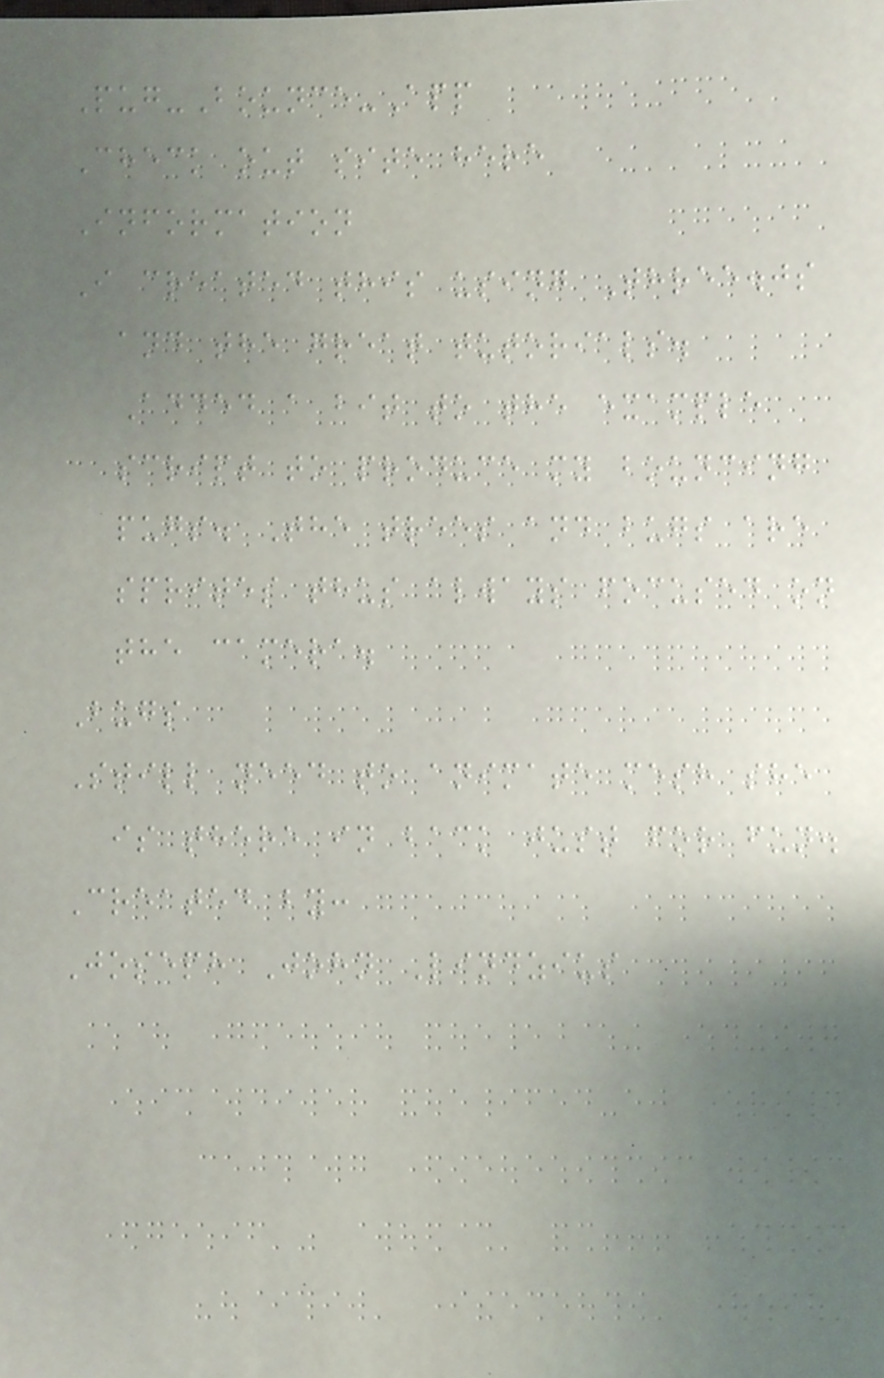Pug-Bounce-App
Check out site here
Information
I created this using Three.js
and the great tutorials.
Added a bit to the example
script to produce my bouncing
pugs. The trees and bugs are
sprites thus always focused on
the camera.
Bugs
Still need to animate mesh she
is there in back just for fun.
Created by:
Joseph John Lindzius
